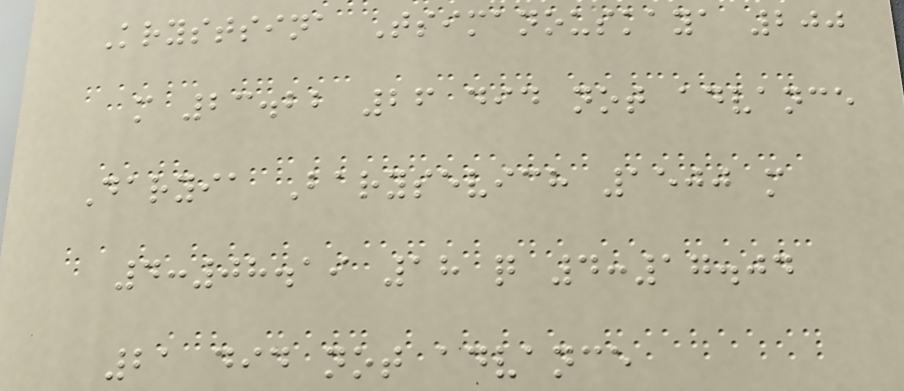Krystsina Tsimanouskaya 200
m 23.22 26 did not advance
Daryia Barysevich 1500 m
4:08.19 18 q 4:17.04
21 did not advance
